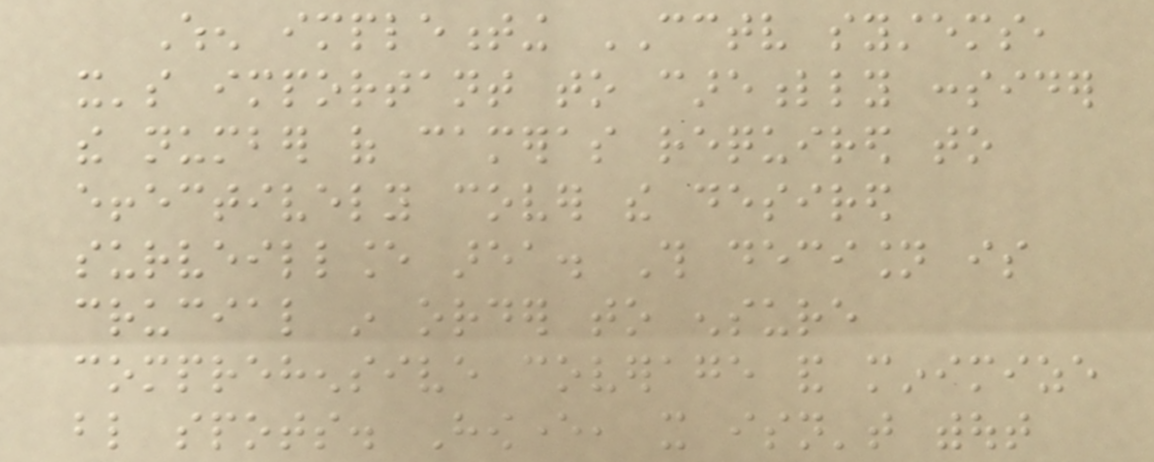When implementing CCTV systems,
it's important to carefully consider
the number of cameras required to
effectively cover the desired
surveillance area. This decision is
crucial in order to ensure
comprehensive coverage and minimize
blind spots. However, it isn't without
